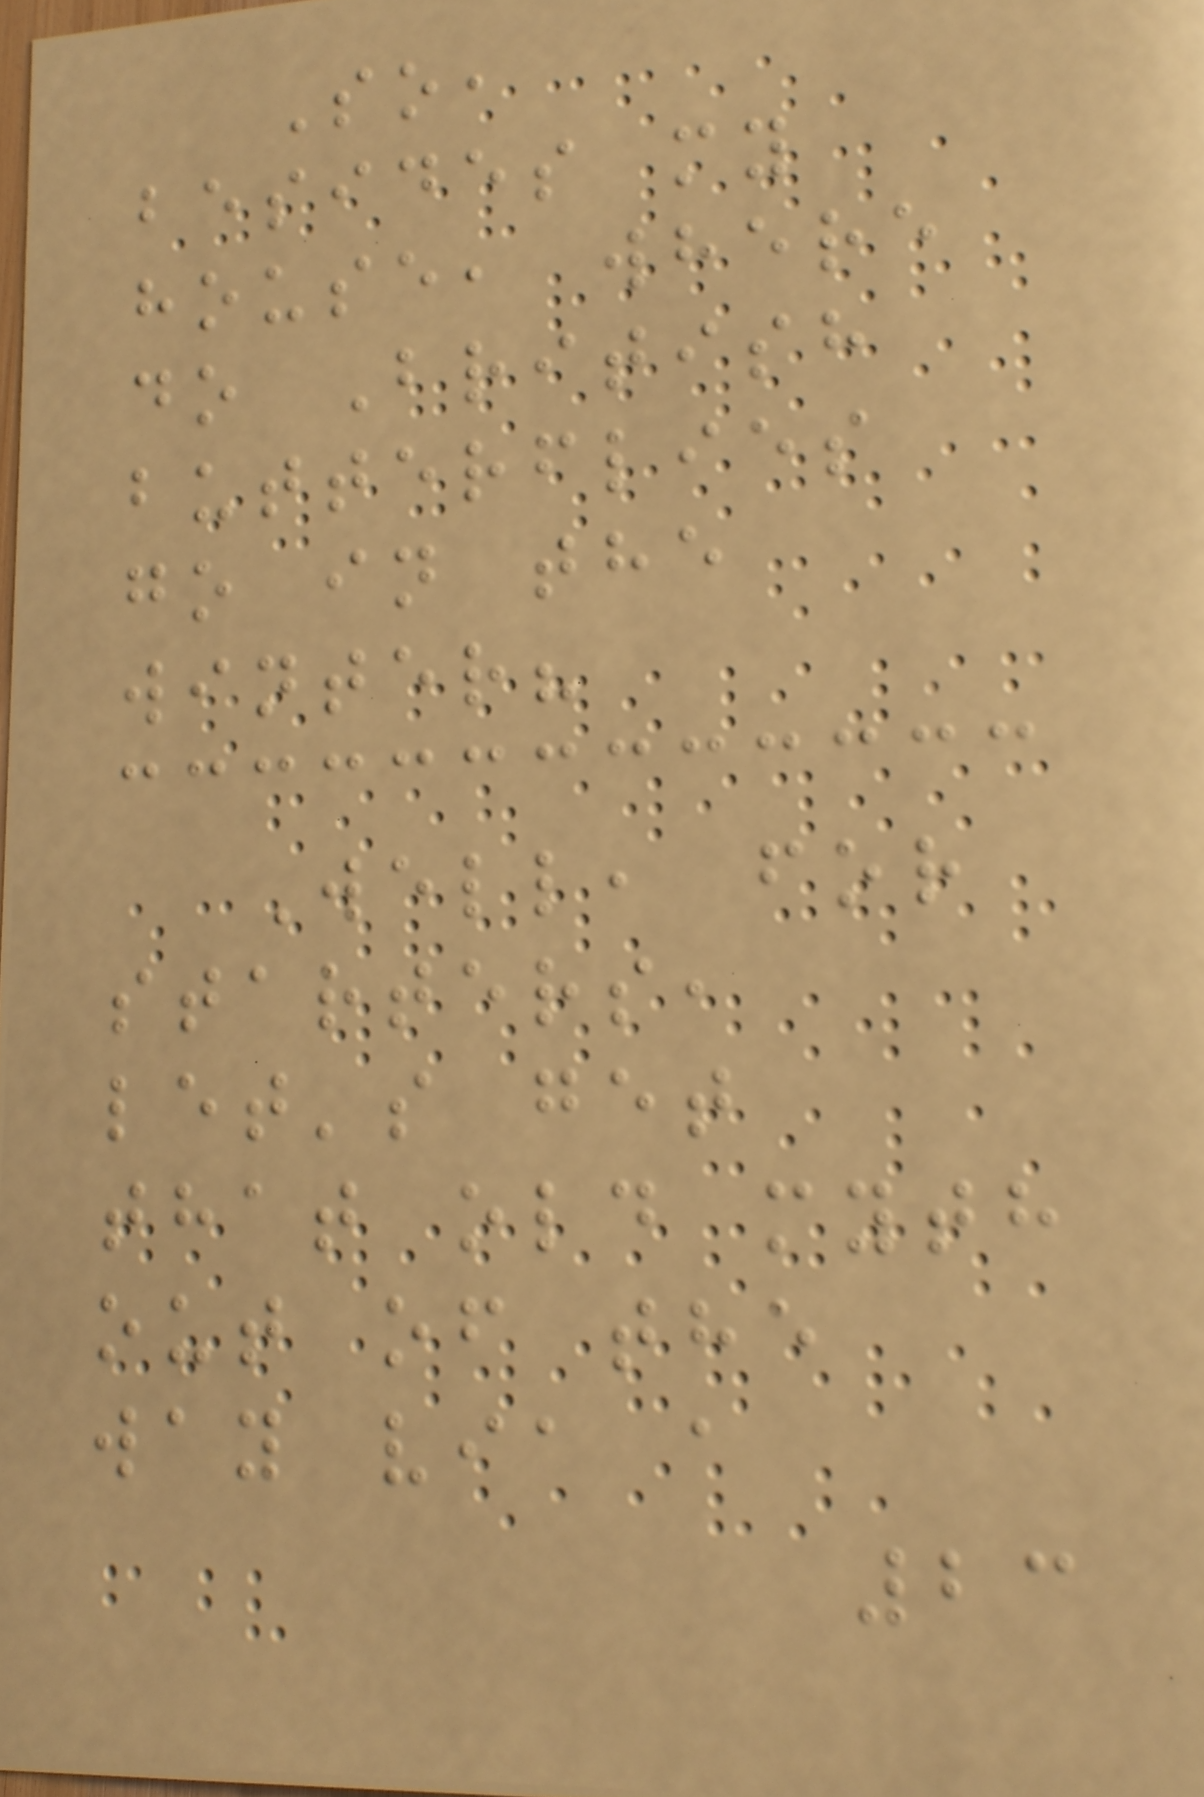So,
besides my
house, where
do British
butterflies
go in the
winter?
Well, for
starters,
let's get
that old myth
out of the
way via a
23
